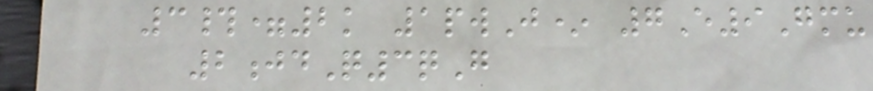3#=2k 1pwJ* 7E9Gmu
2jdQ3qG
